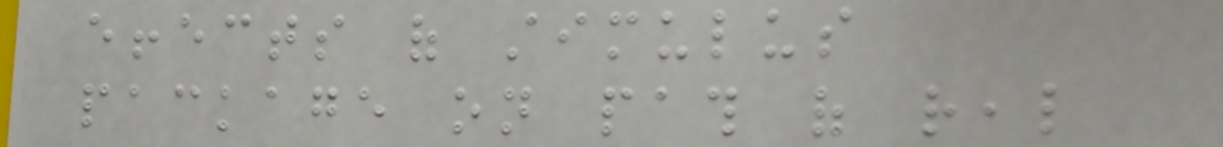effects of stimulus
package on path of real
